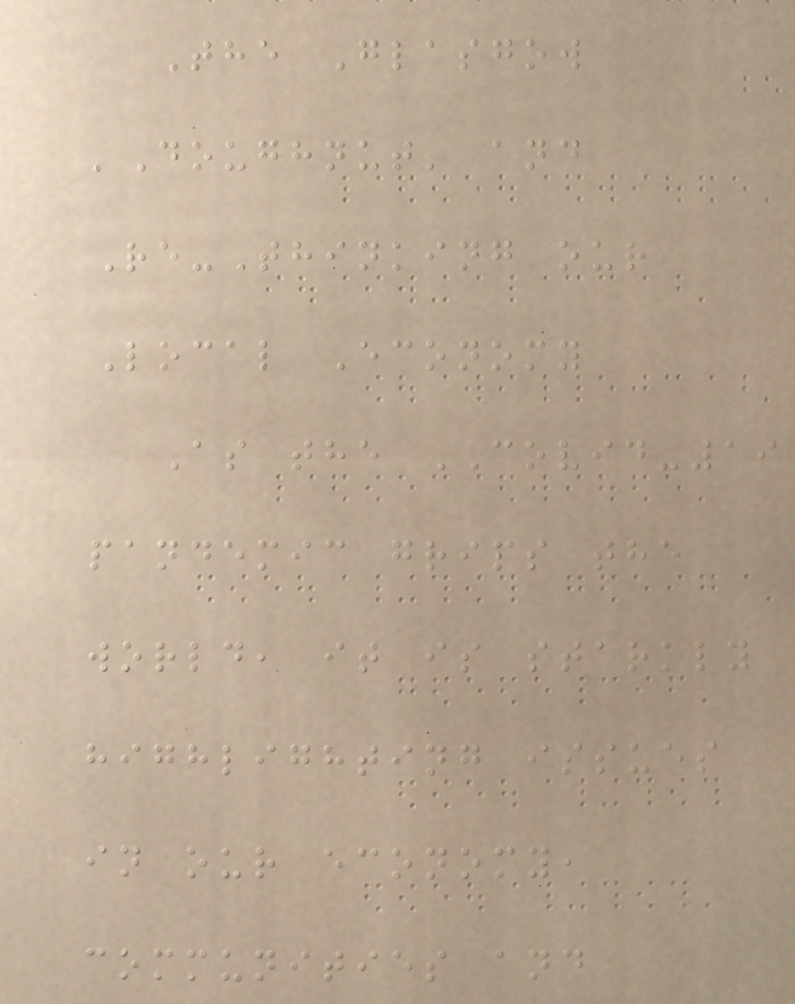The Glasgow
'Doughnut' and
Re-Thinking our
Local Economy
As the COVID-19
pandemic grips the
world, it is starkly
highlighting issues
in our economy,
communities and
